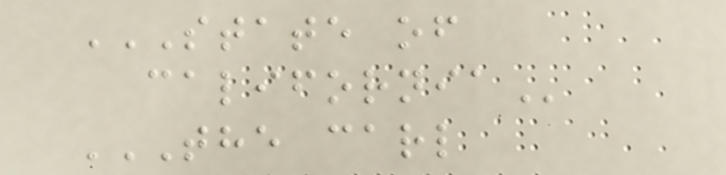STATE OF
CALIFORNIA
THE CARL
